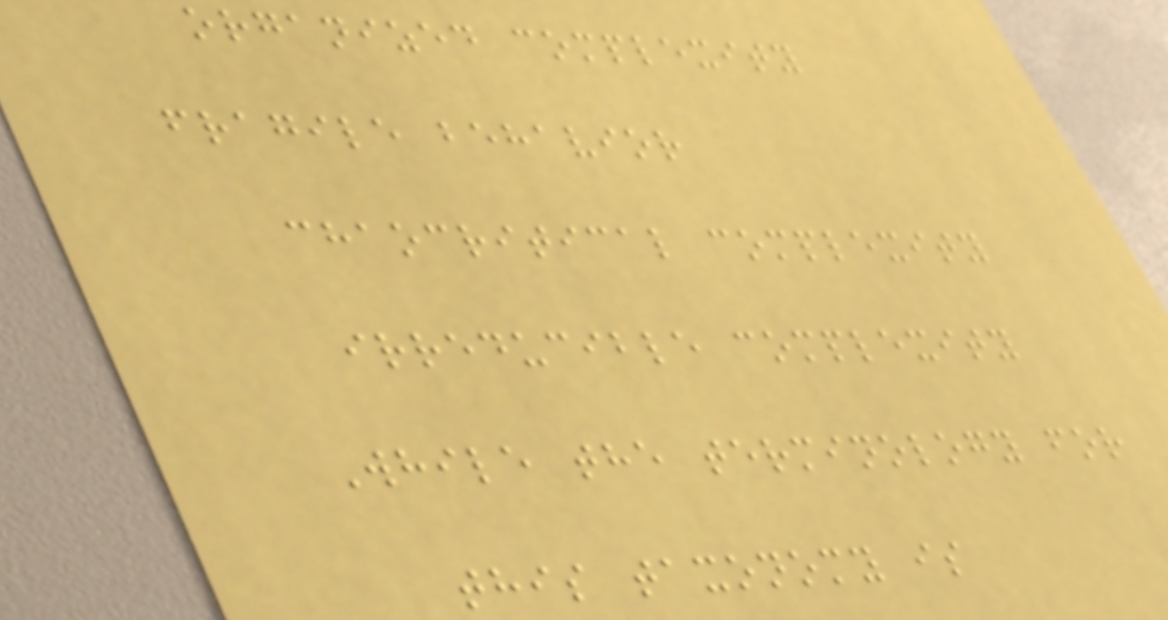organized complexity
fragile behavior
chaocritical complexity
irreducible complexity
While the terminology for
this taxonomy is
